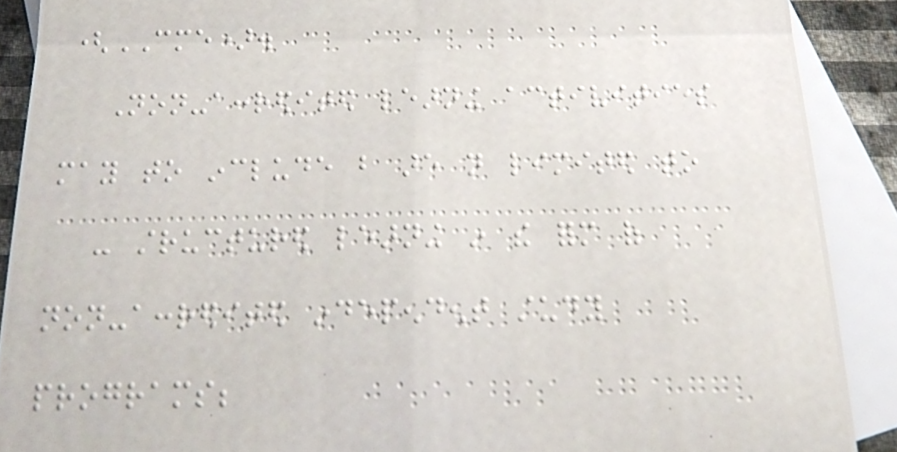(CME).
Non-accredited learning activities
may to include but are not limited to
- structured learning in the form of
non-accredited independent study
programs;
